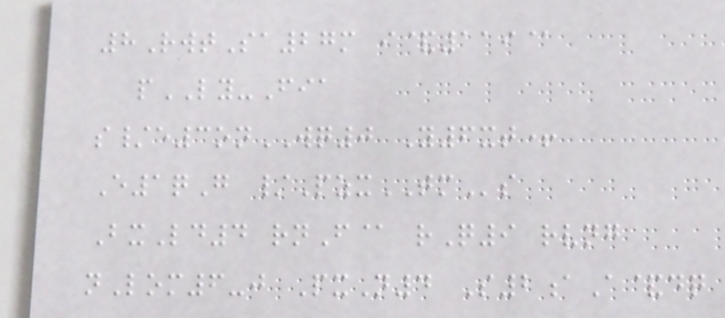8RwtSa27m i&119@
pLY-Fia
s/e3onWQ0 Y6xt+
E1qG /PzxTMs
BxLd4 rnF@ rQ9 rvng
nLom6-j PxN4 S2aA&dq
